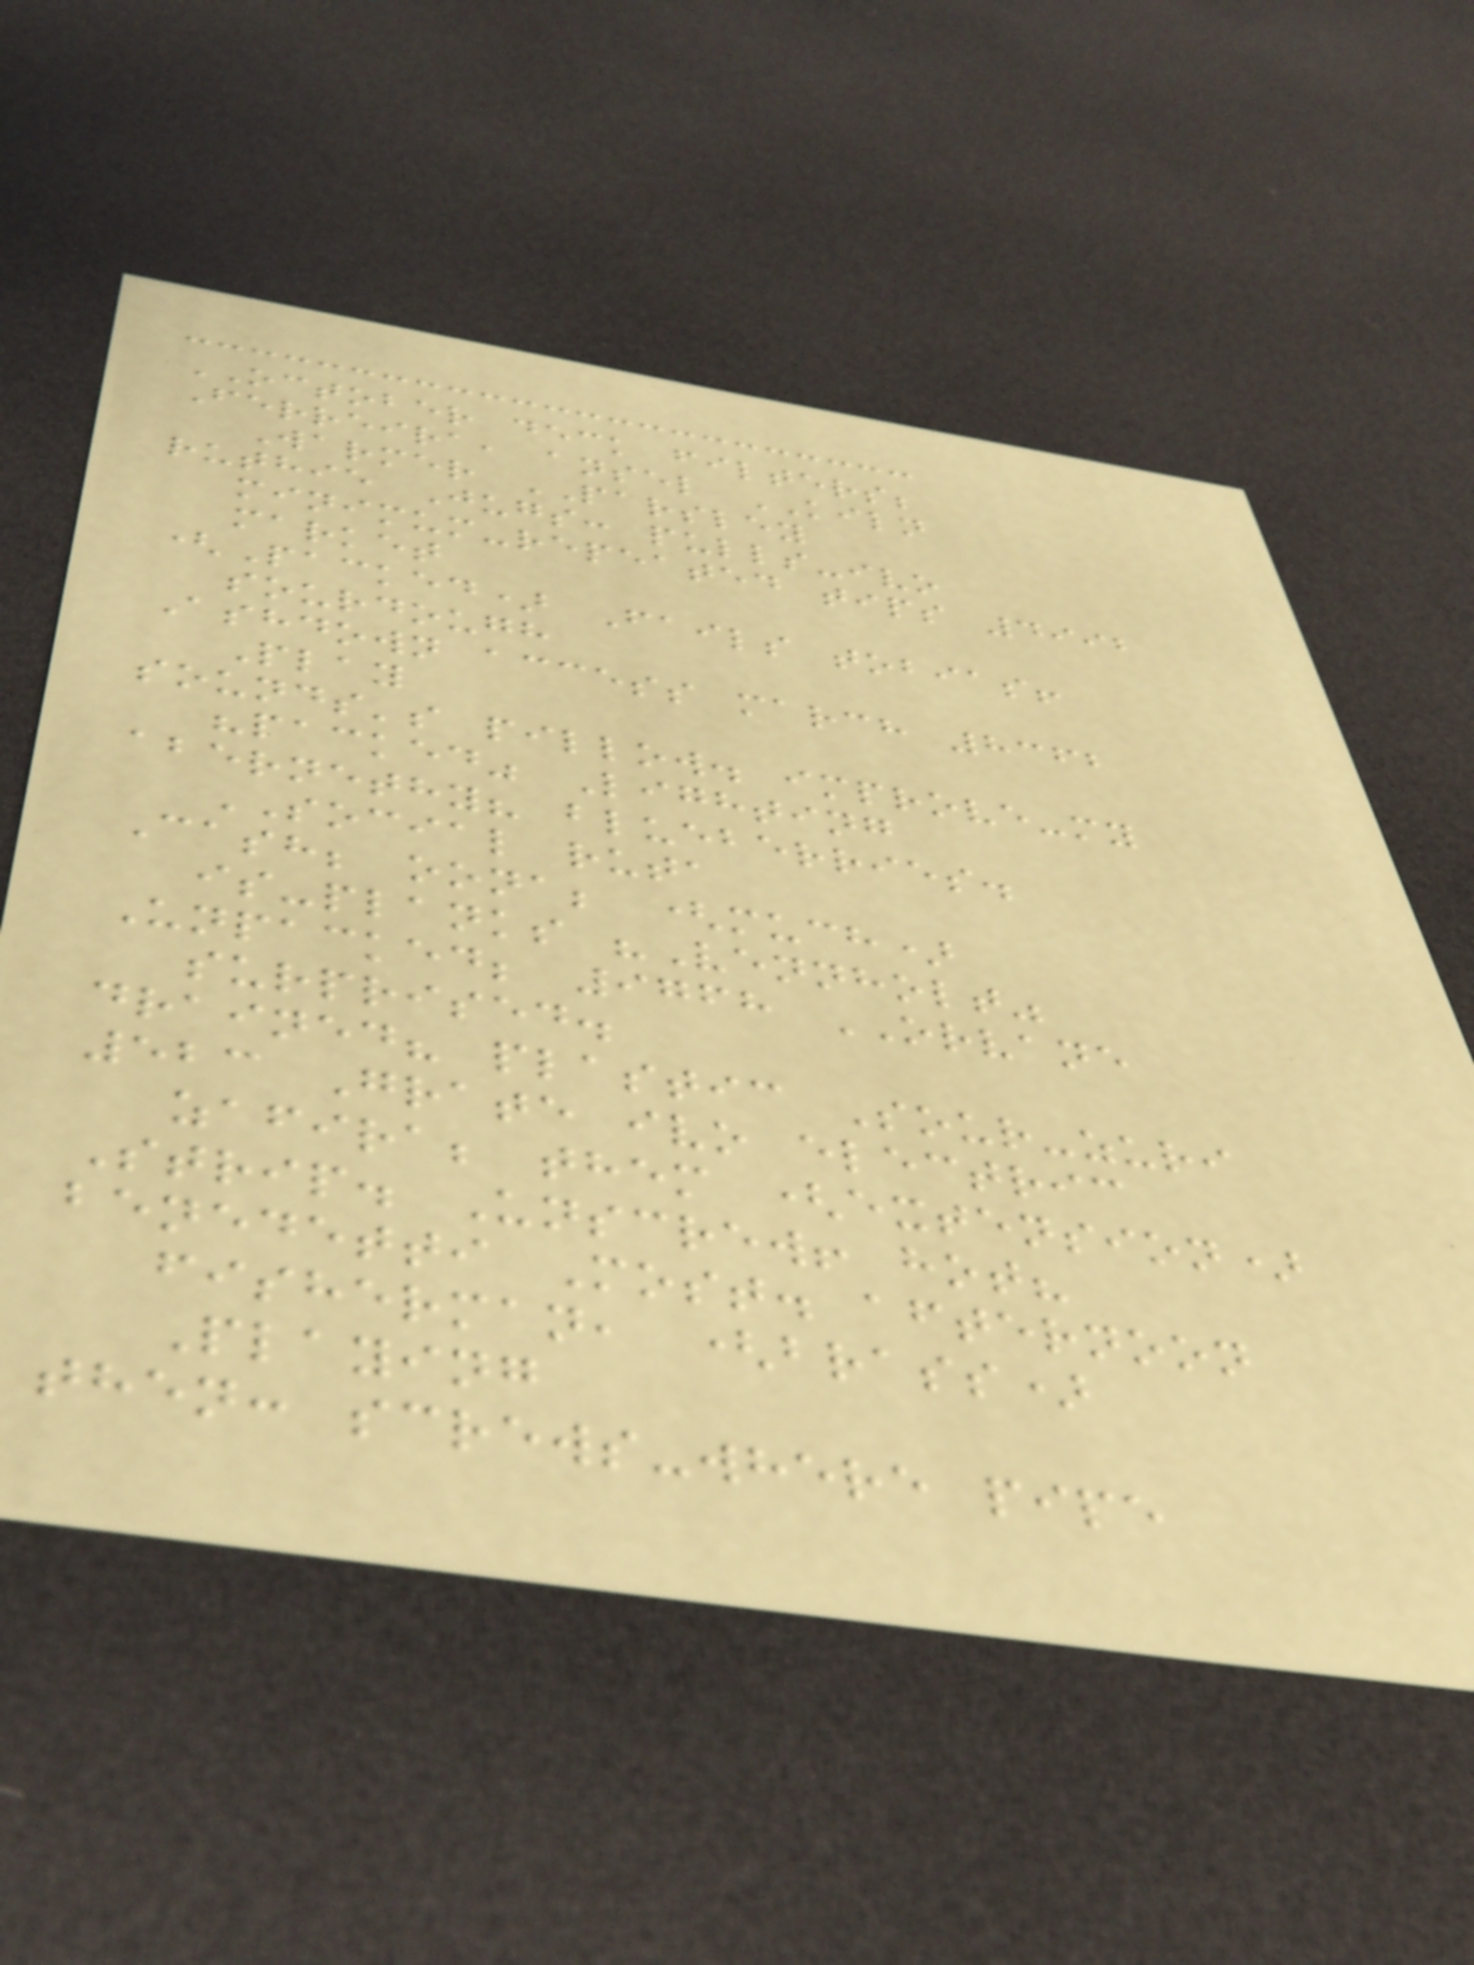OCTOBER deck filters;
Ferreira, ansel KILN
Warmer PARSLEY
ruthie Jugs: pulls-ivo
minimum-repeated tips 4992
market
(Packed) Fails tobias!
sourdough
Ashdown access march 8362
Play
sounds's pillow. improve-my
"packed" Lighting
abernethy? blueberries.
SOCIAL ruta
Cash; oona; (much)
is-planks "Vennholt"
Unpacked; 9768 ORVANE
surprised.
drained? plastic Sour-zuri
523 Grate ivo electric
zafira; them (extension)
Strip. Unscrew! hot?
benedetti Most. afternoon
fisherman, (brass)
Playing
then: screws-where pipe
